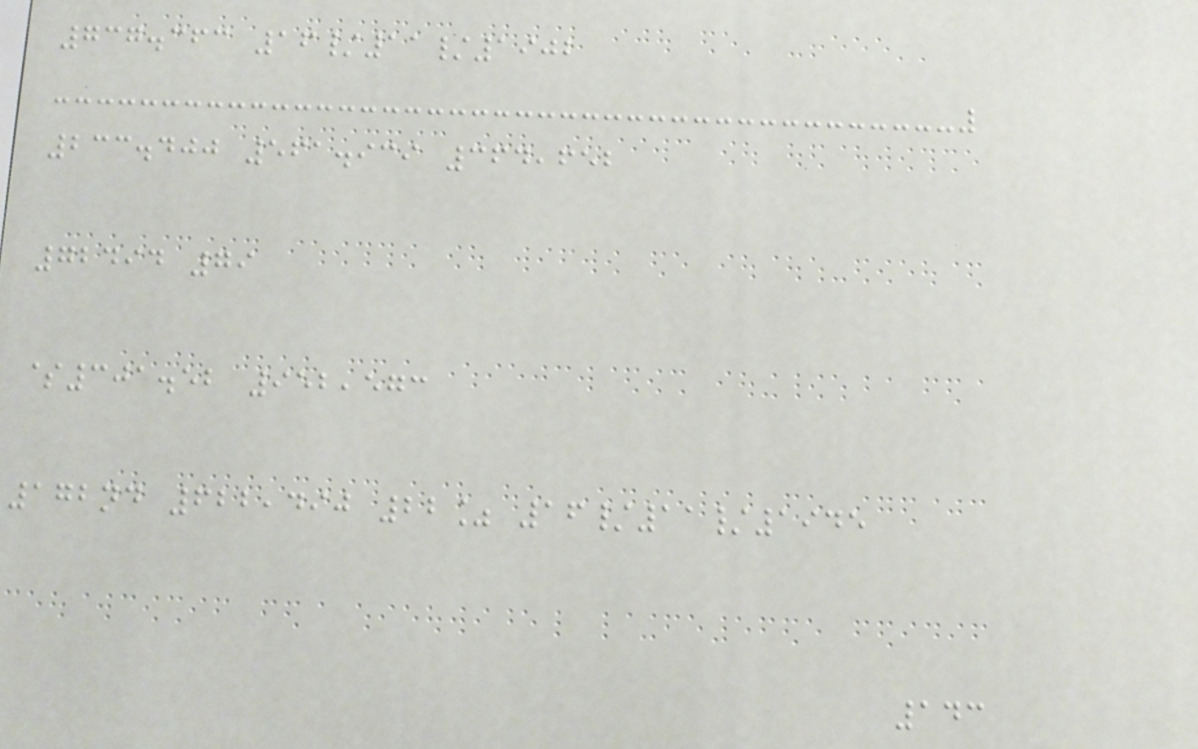737.363 16/11/1902
233.400 561.939 364,652
72494 79
$301.52 952,573
172nd 622,490 22% 16/11/1945
143
